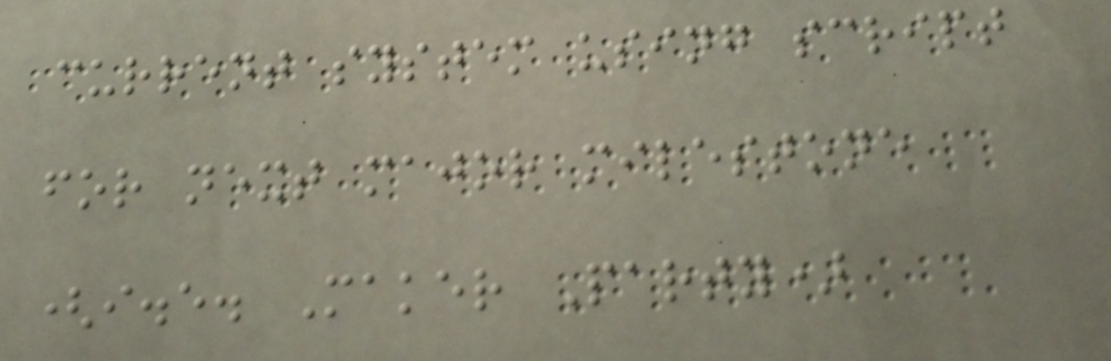current system using script
for next major milestone
(i.e. Maker Party)
